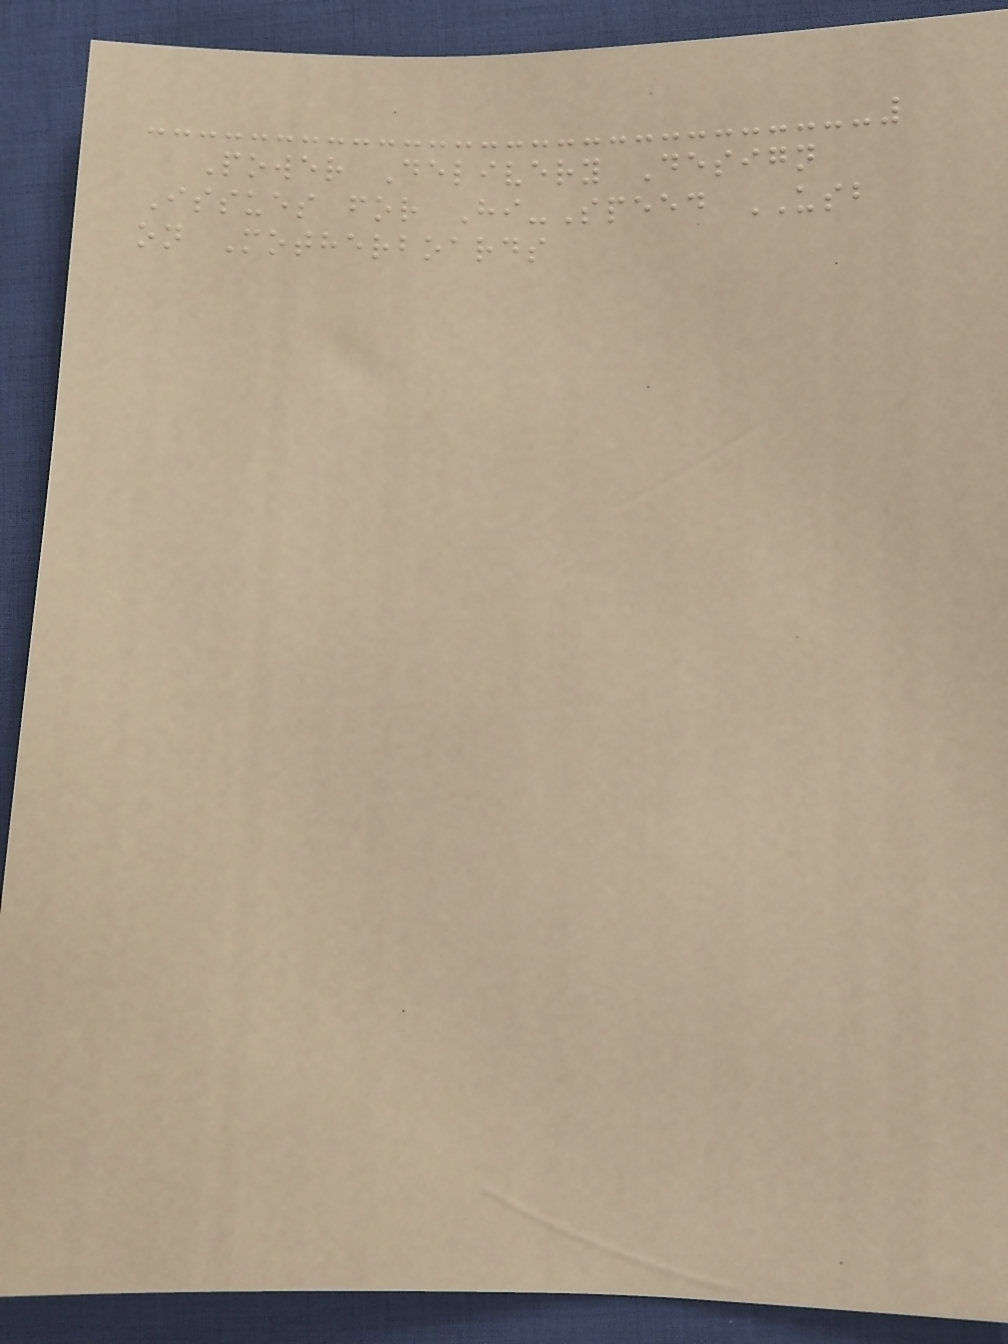Power Delivery Design
Issues for Hi-Speed USB
on Motherboards
